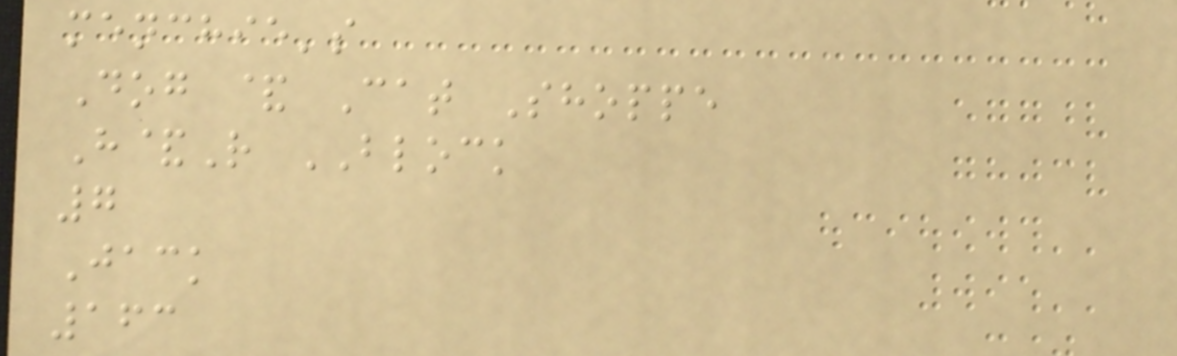menchie's
Dog & Cat Shoppe
H&R BLOCK
7
Jack
163
